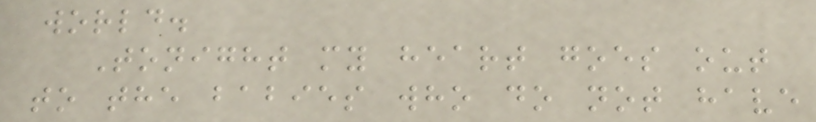world.
Tonight my heart goes out
to the babies who do not have
